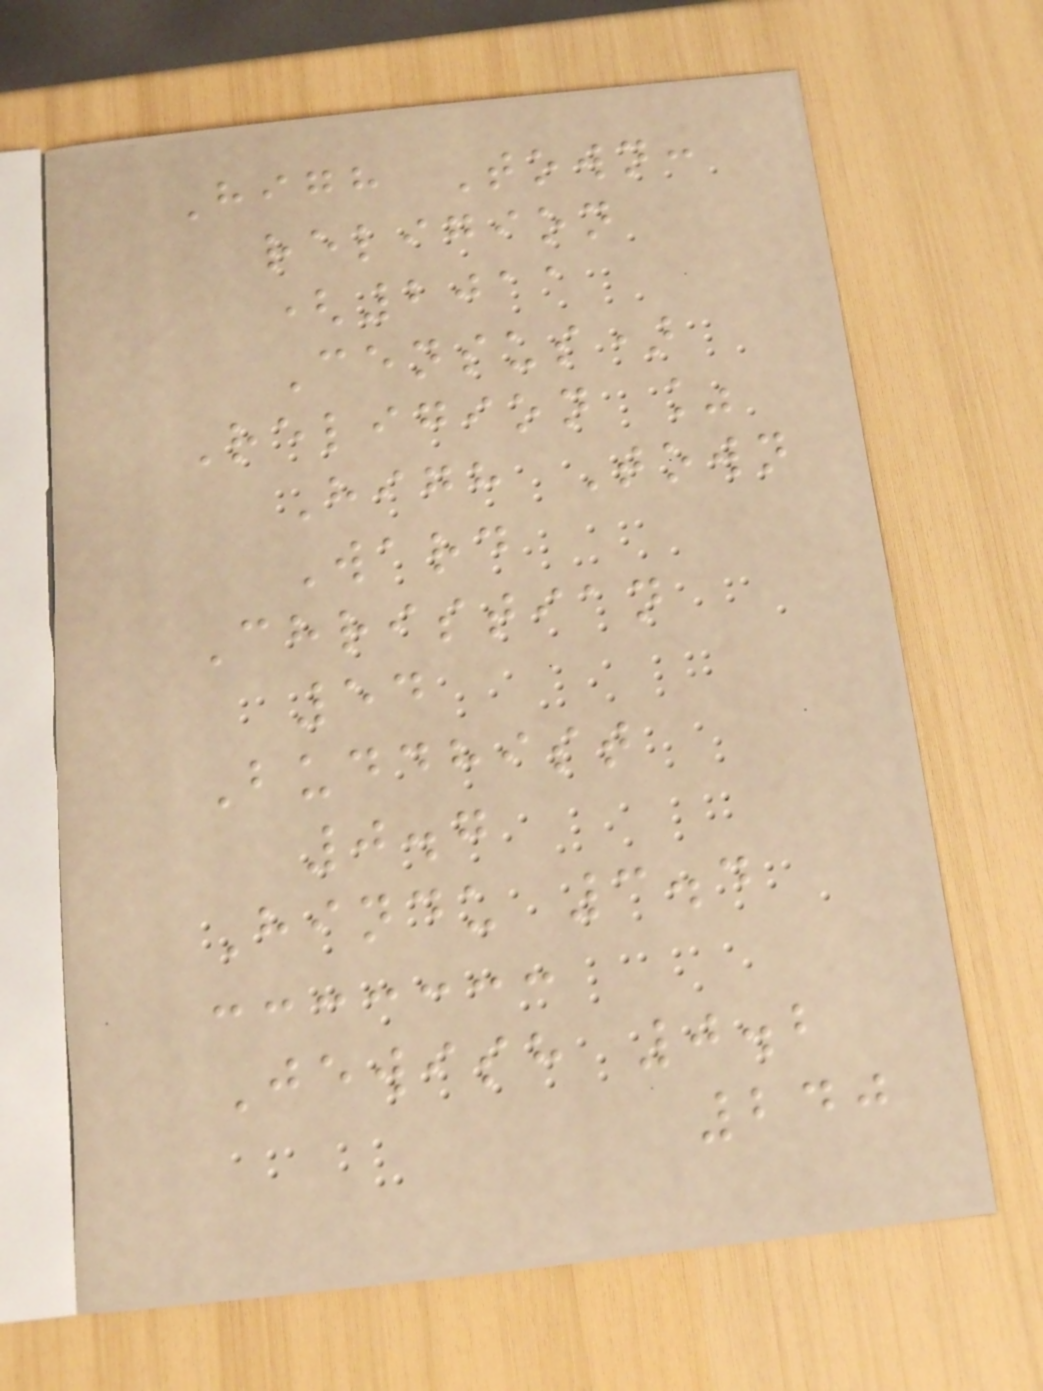High Town:
religion
(2011
Census)
Religion %
High Town
Ward
Christian
54
Buddhist
0.7
Hindu 3.4
Jewish 0.2
240
